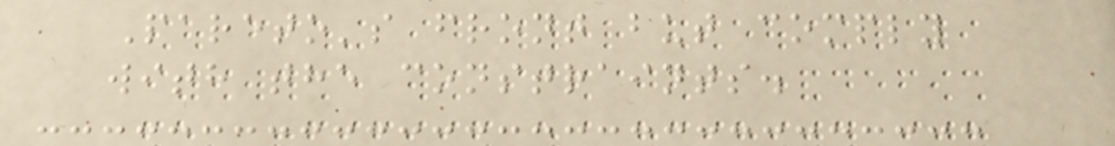Pareto's front but comply
with the constraints.
